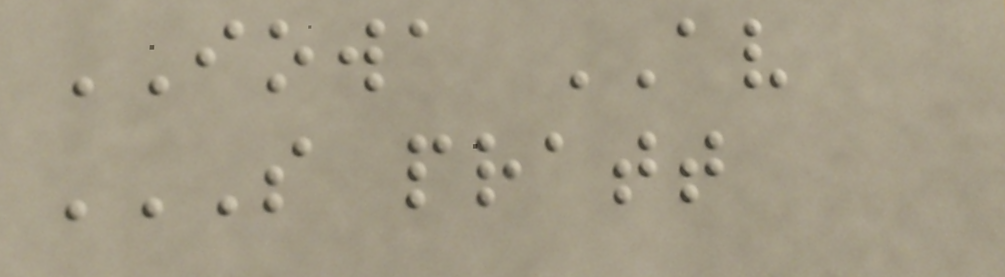IOWA AV
S PRATT
